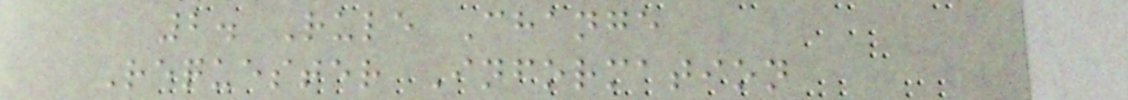2. Rule Change
Requester Information
